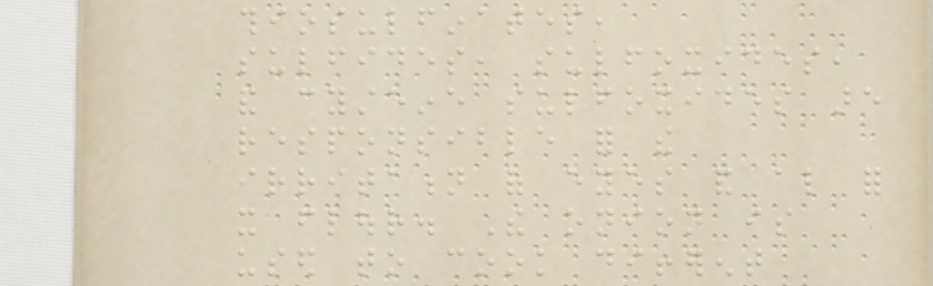thiosulfinates,
sulfides, sulfoxides,
and cysteine sulfoxides are
responsible for the
irritation of eyes and also for
it flour. The onion is
used to cook different
